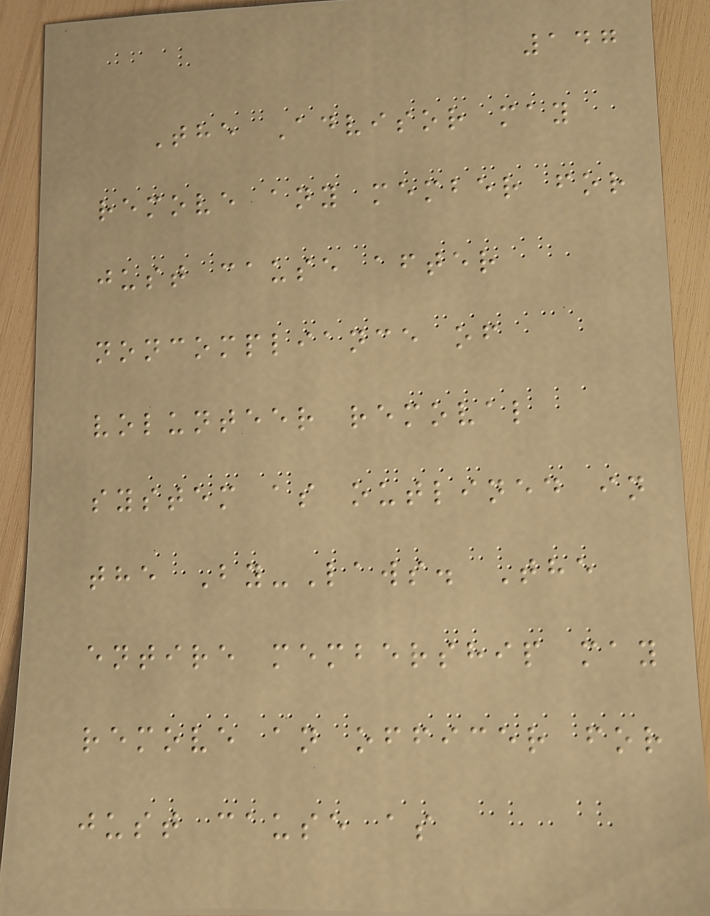147
The Advisor may
remove any member for
just cause after
noncompliance of
volunteer removal
system as outlined in
the By-Laws. The
entire membership may
remove an officer for
just cause as
